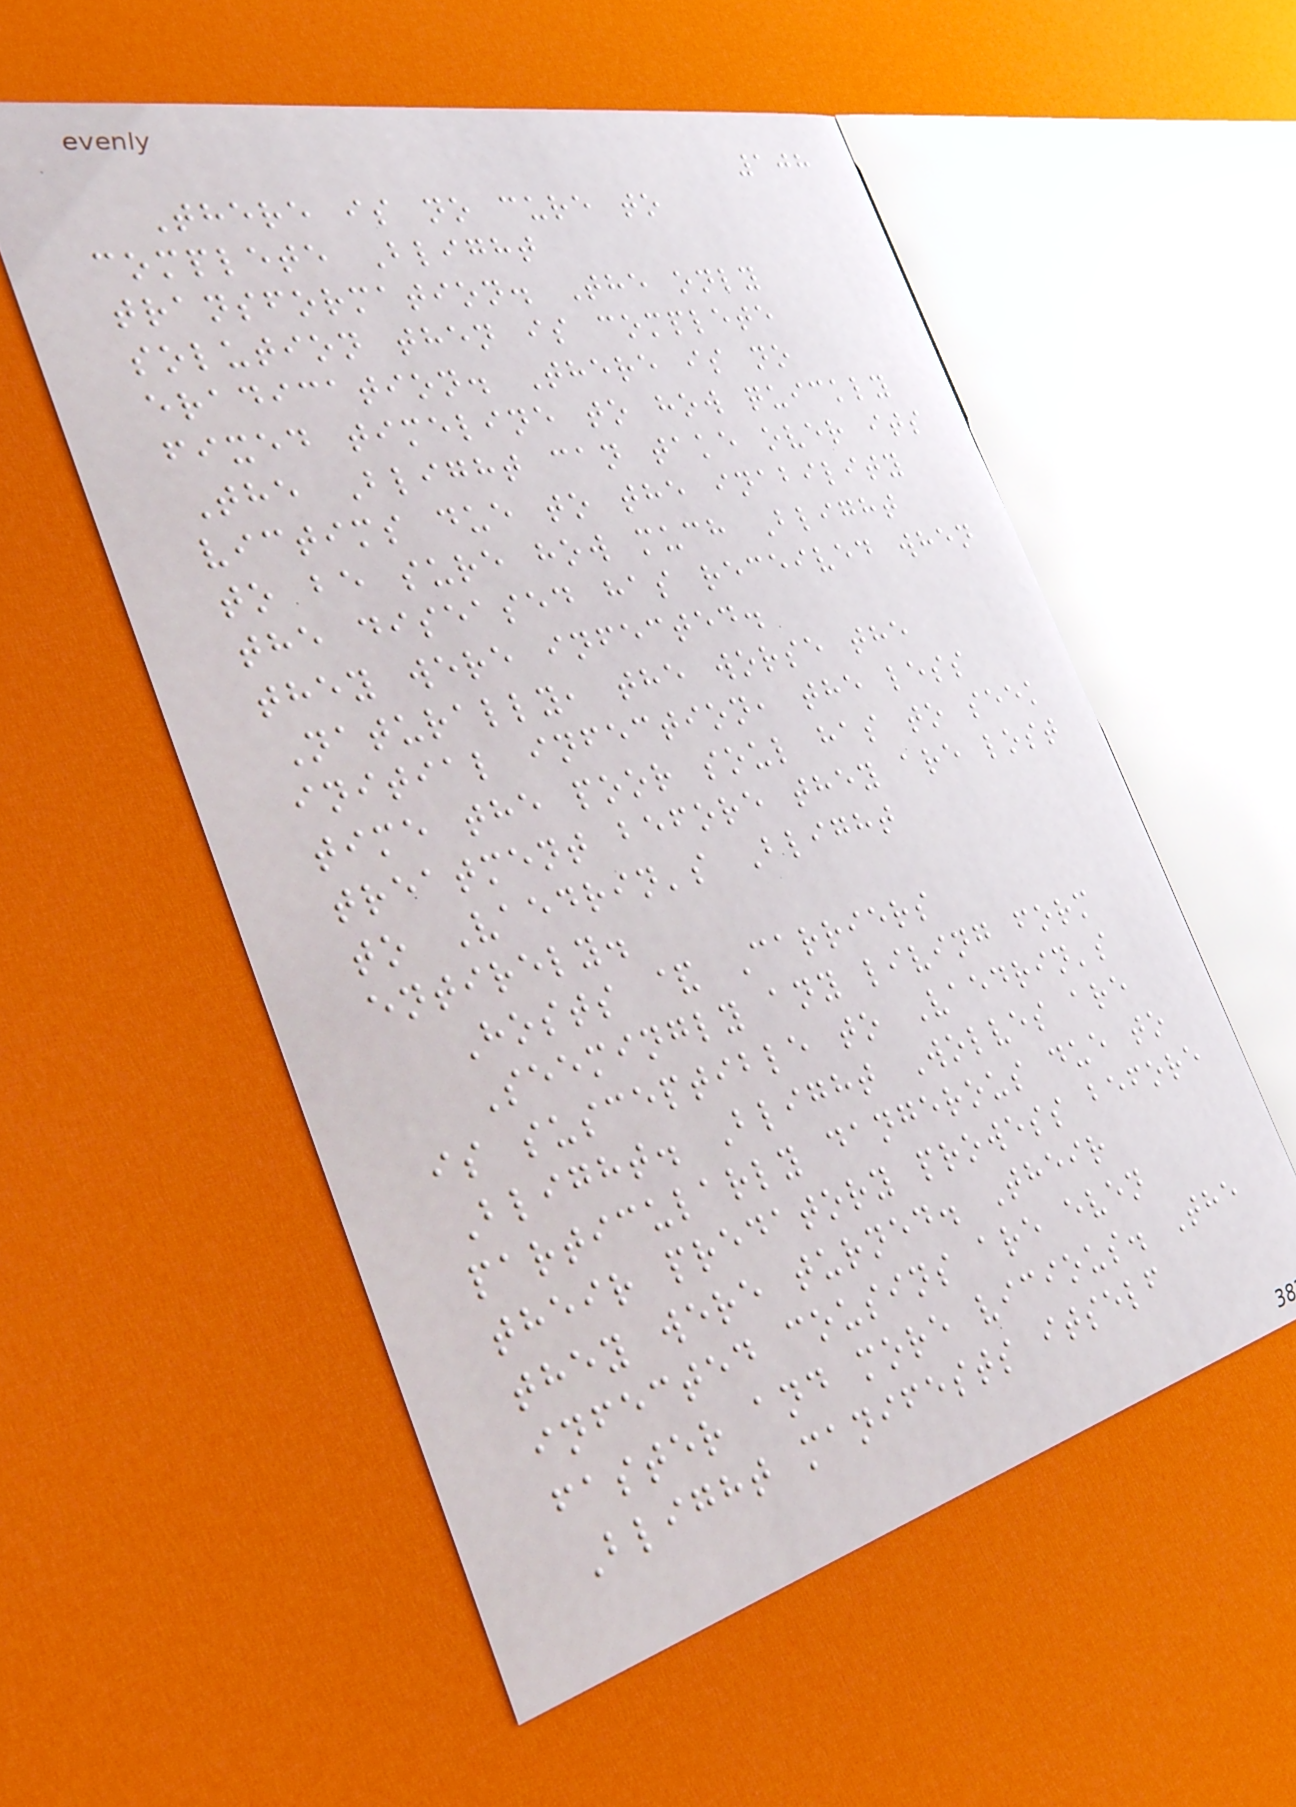108
There is no cure to
complete Blight
transformation. The only
solution then is complete
eradication. There is no
fixed timeline to how quickly
The Blight can take over its
victims due to the inability
to be sure how much Blight
the diseased has received when
they were infected.
Naturally, the worse the
initial infection, the less
time the poor soul has to seek
treatment before they are lost
to Vaedrin's Blight
entirely.
Hosts & Carriers
Seemingly any living form
is susceptible to Vaedrin's
Blight. Blight Wolves are
particularly dangerous due to
their predatory prowess before
they were turned. Their
infected cousins are even
faster and more vicious. The
Blight manifests itself
